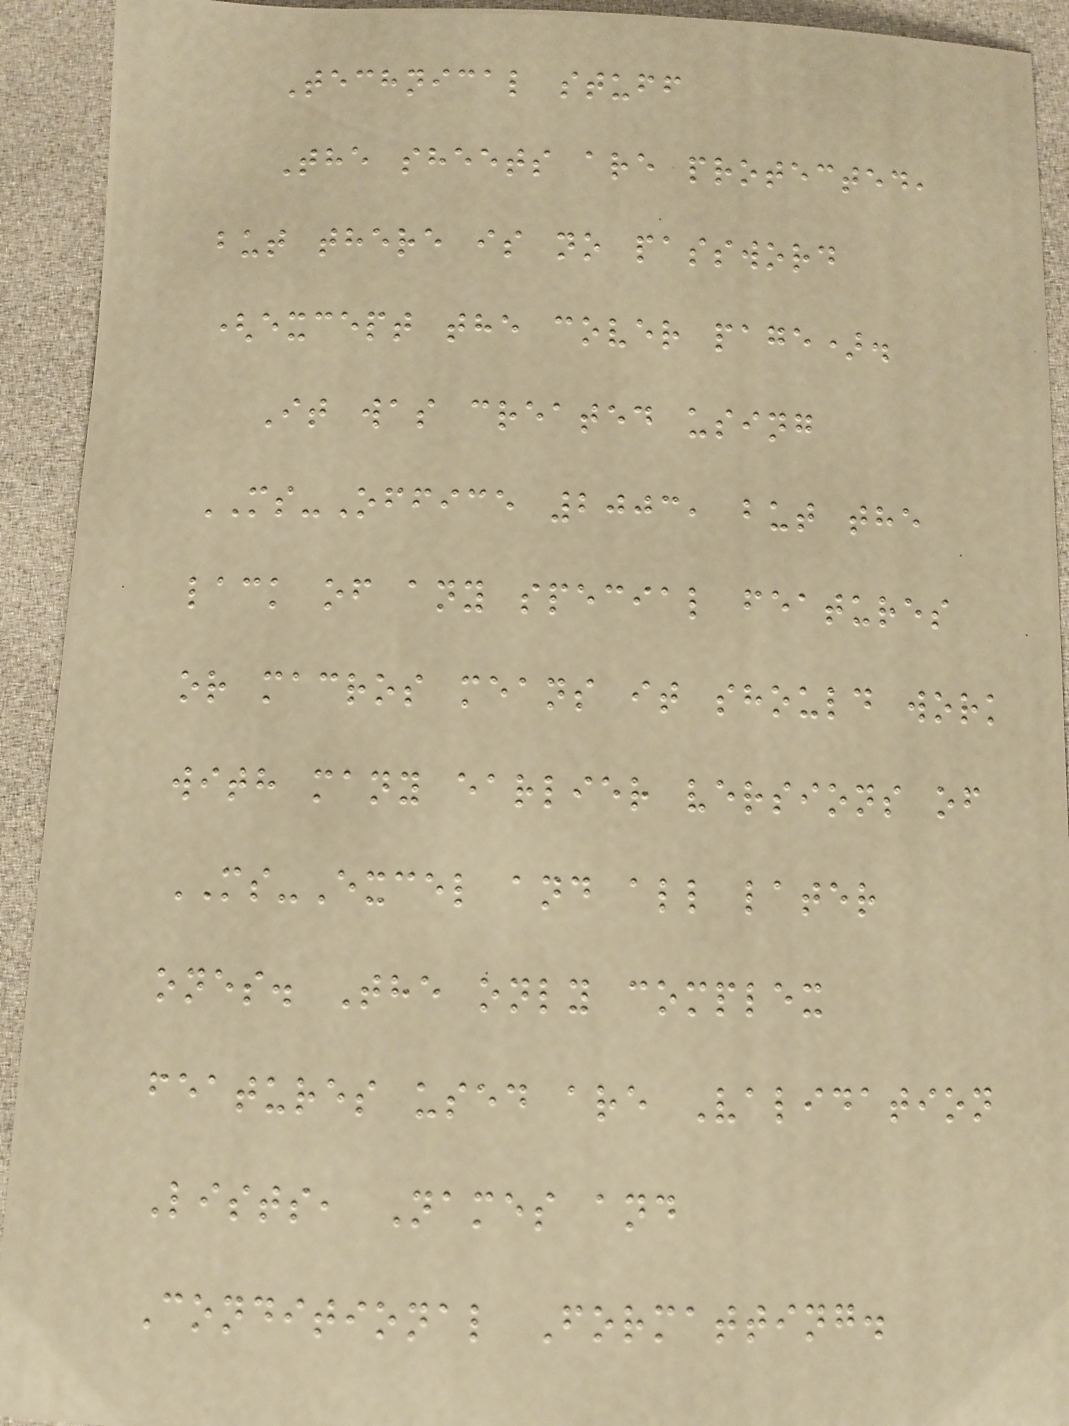Technical stuff
The sheets are protected,
but there is no password
(except the cover page).
It was created using
MS-Office 2003, but the
lack of any special features
or macros means it should work
with many earlier versions of
MS-Excel and all later
ones. The only complex
features used are Validation
Lists, Names and
Conditional Formatting.
